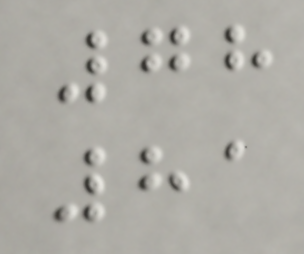78
81
